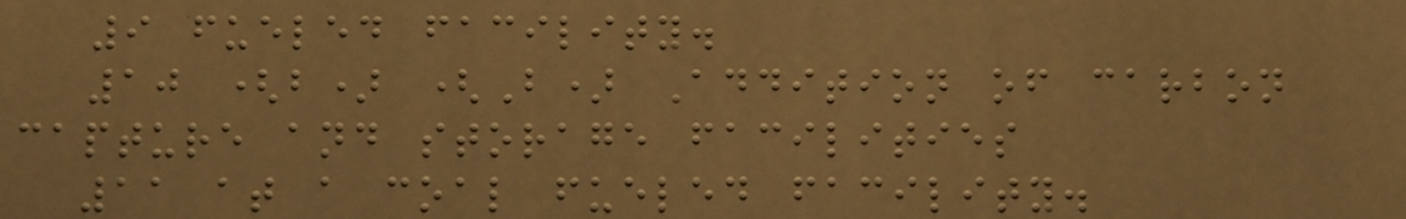9 fueled facility.
10 (b) (B) Addition of carbon
capture and storage facilities
11 at a coal fueled facility.
